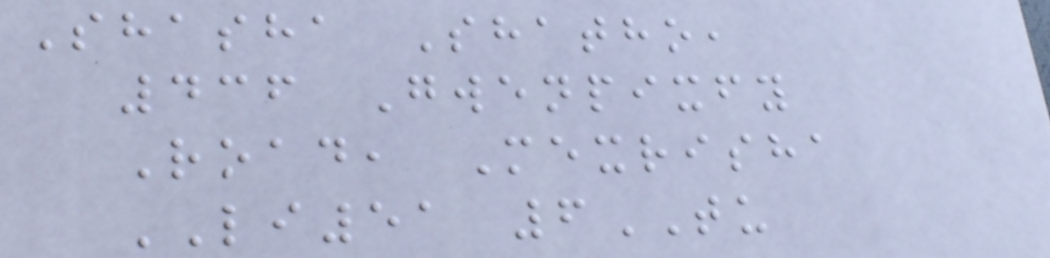Shasha Shatho,
436 Gwenpixfy
Road, Mexrisha
LI51 6TU
